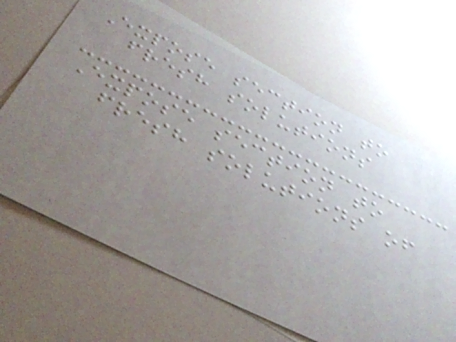Expose section to
fresh solutions
Expose section to
fresh solutions of
